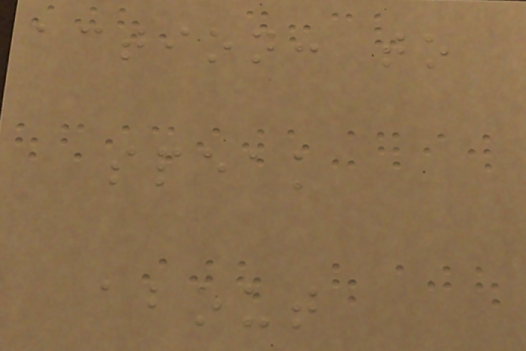action: to
speak
about
